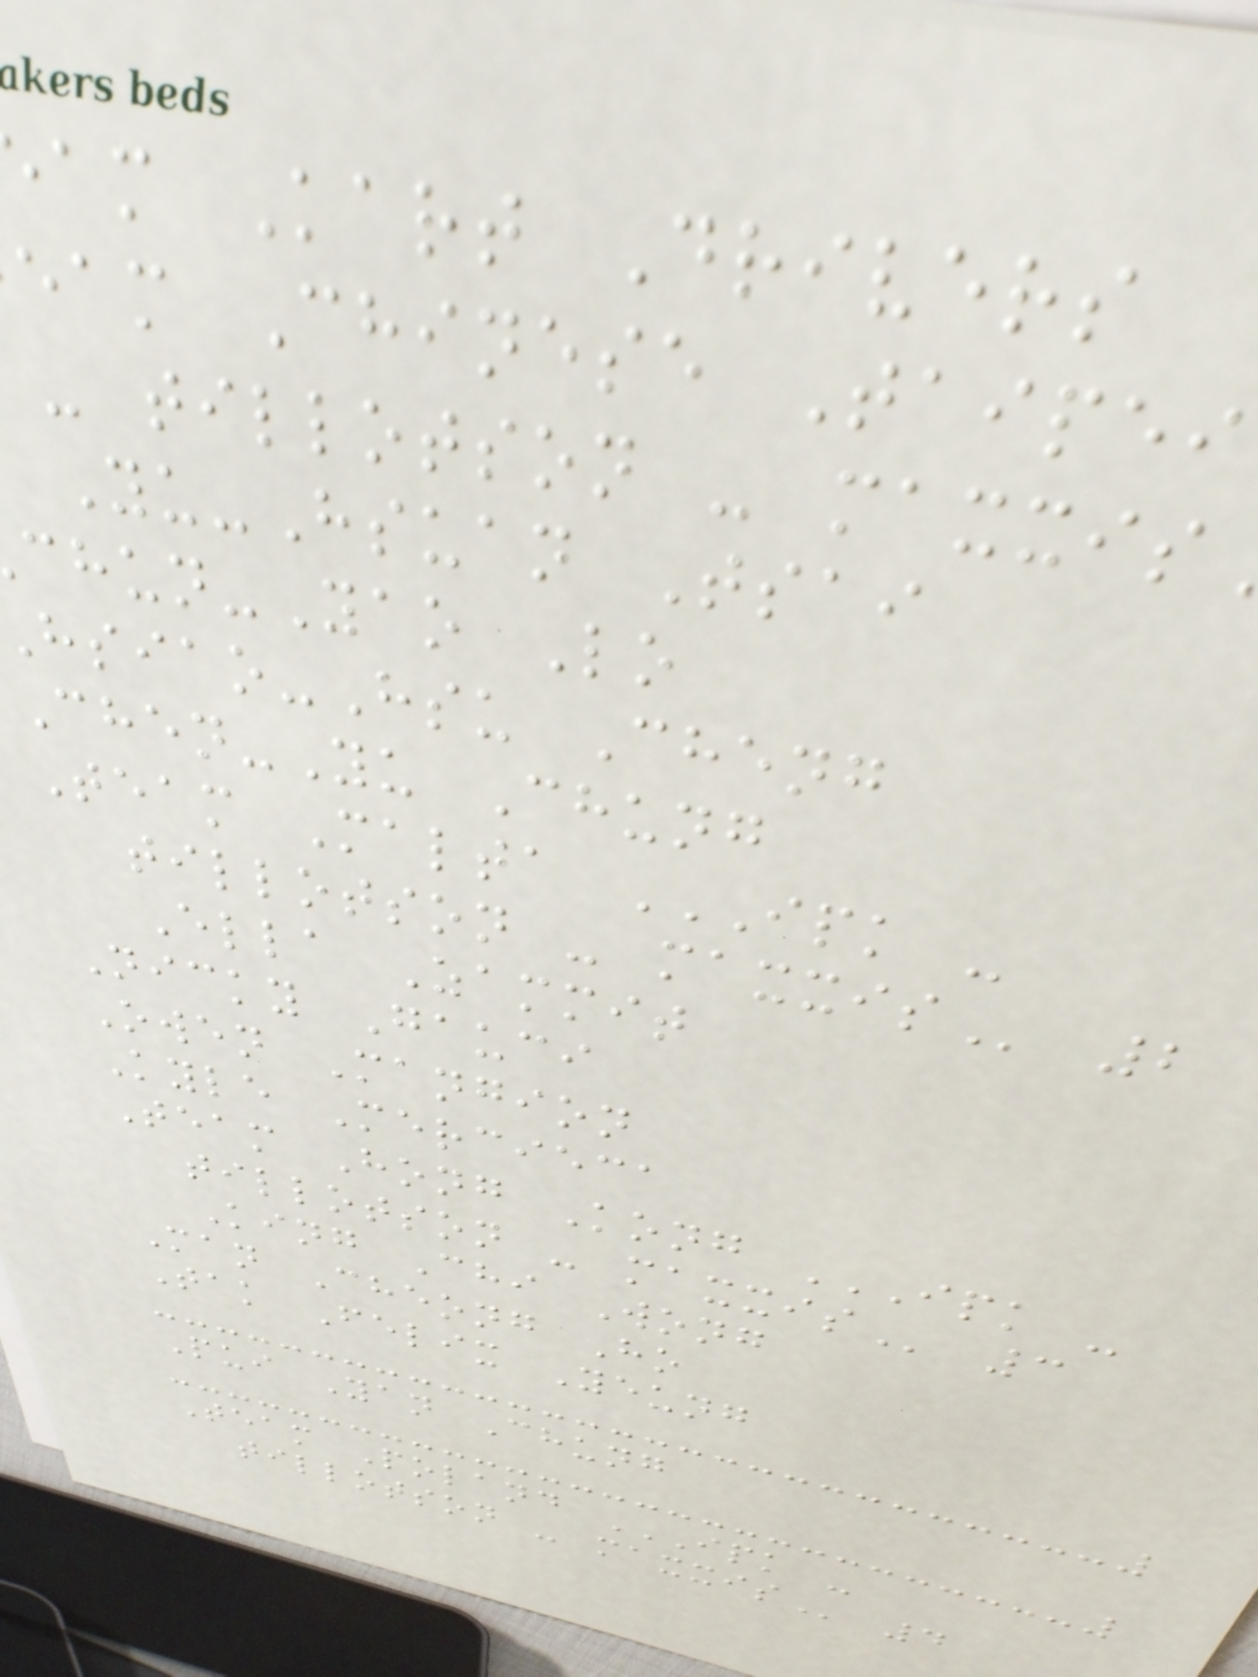am Kart Drivers
eam Chinese Taipei
- tillotson -
Yu-Hsuan Tsai
hun-Yao Lo
siao-Hsu Cheng
Chen-Yu Chung
Team Malta IPK -
tillotson -
Ella Zammit
Nicky Gauci
Owen Mangion
Kyle Mercieca
Team Hong Kong IPK -
tillotson -
King Chi Wong
Man Cheong Ho
Tak Felix Yeung
Pui Yan Chung
Team Poland IPK -
tillotson -
